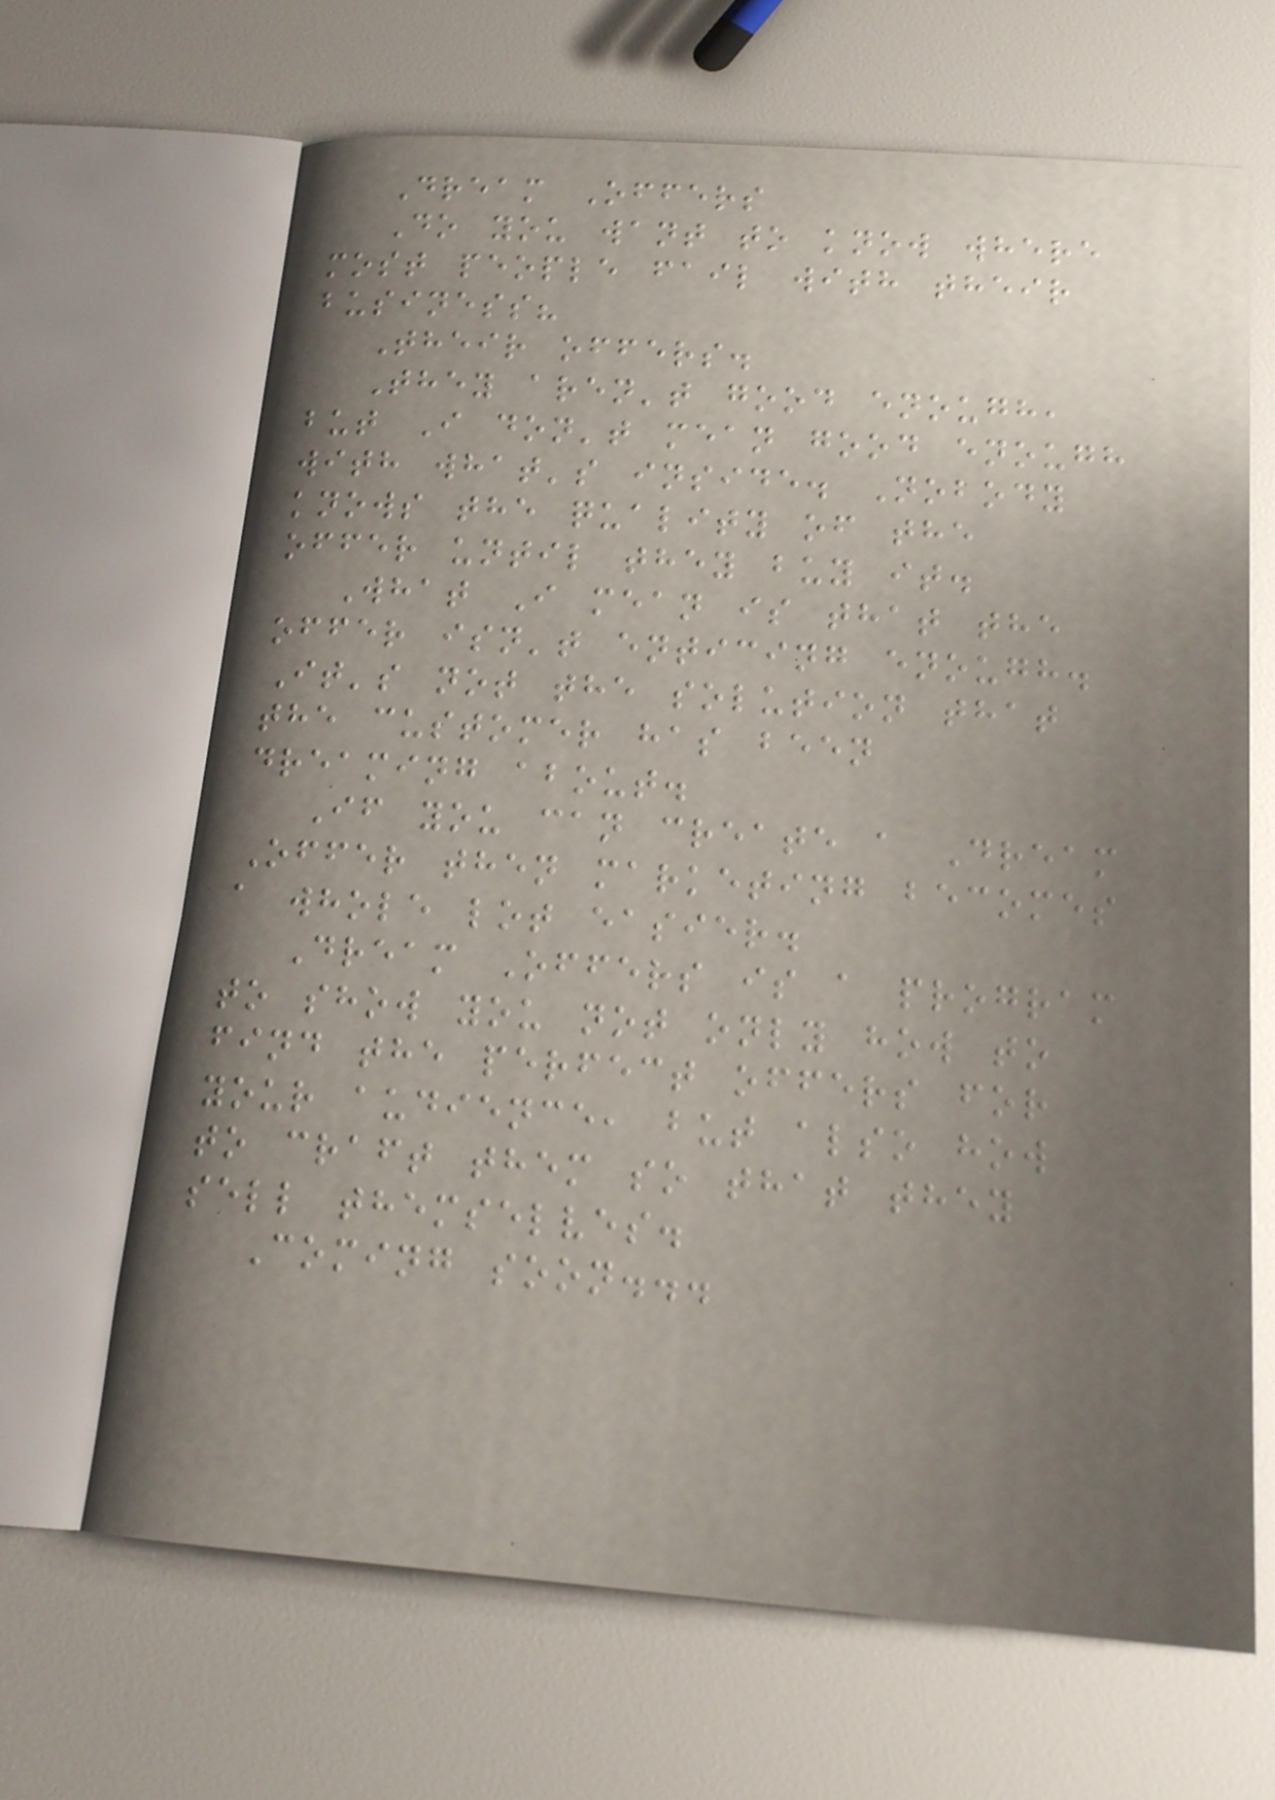Dream Offers
Do you want to know where
most people fail with their
business?
Their offers.
They aren't good enough,
but I don't mean good enough
with what's inside. Nobody
knows the quality of the
offer until they buy it.
What I mean is that the
offer isn't enticing enough.
It's not the solution that
the customer has been
dreaming about.
If you can create a Dream
Offer then marketing becomes
a whole lot easier.
Dream Offers is a program
to show you not only how to
find the perfect offers for
your audience, but also how
to craft them so that they
sell themselves.
Coming soon...
